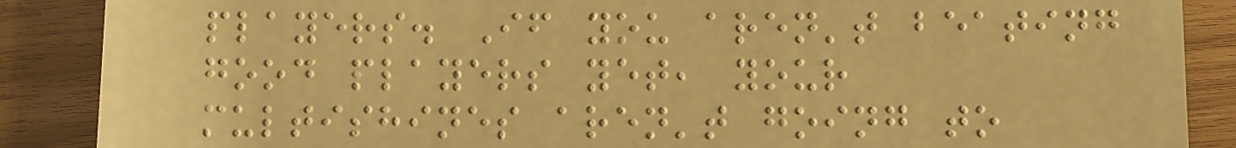players. If you aren't beating
good players yet, your
multishines aren't going to
